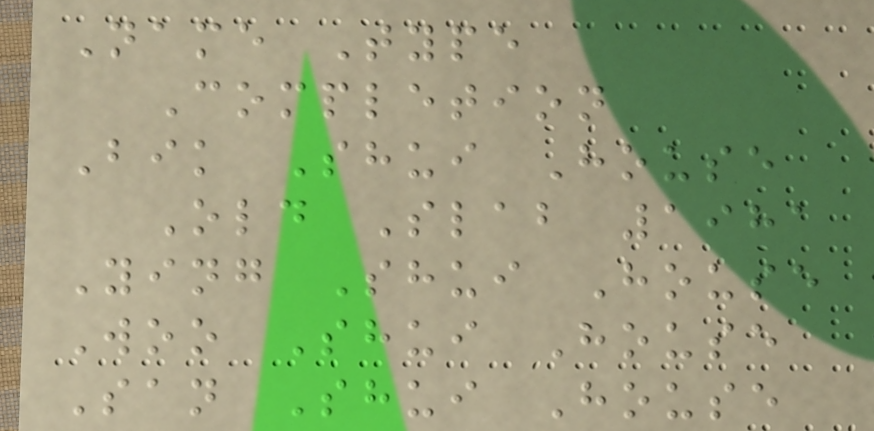Name Type
Completion
Bik Shui House
Old Slab 1981
Ying Shui House
Woo Shui House
San Shui House
